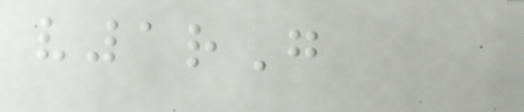v1rG
